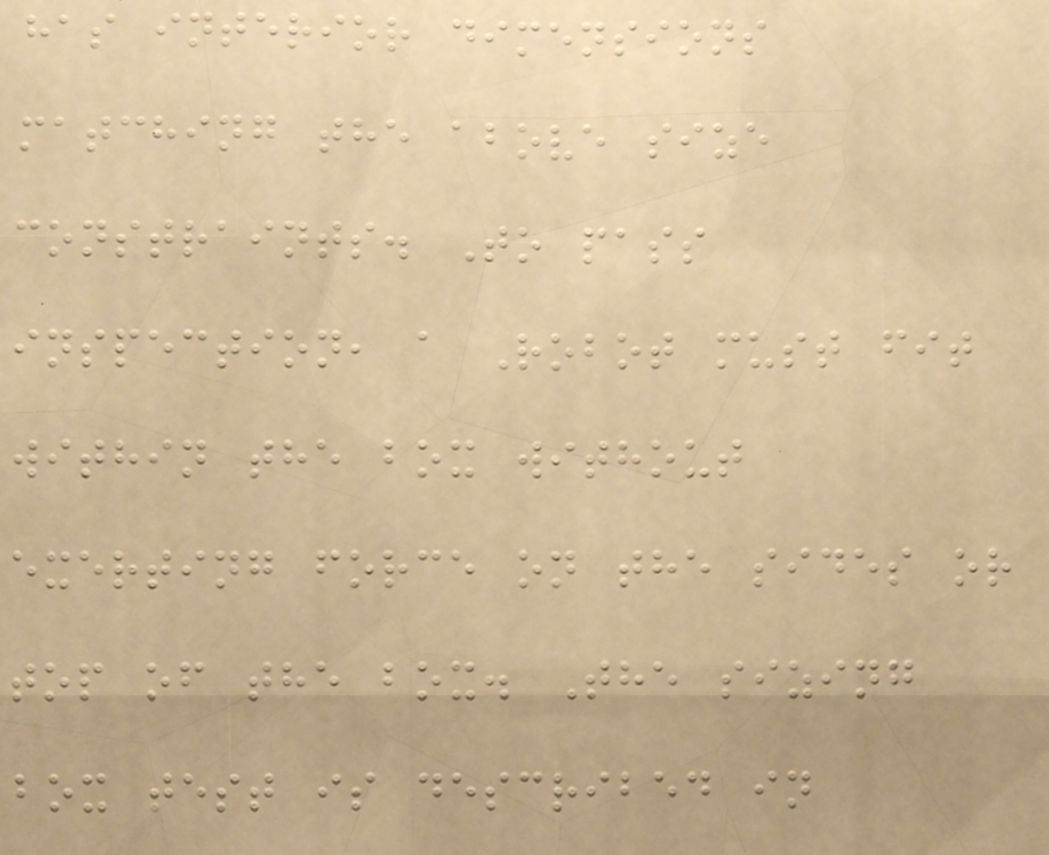has interior dimensions
matching the above size
constraints. To pass
inspection, a Robot must fit
within the box without
exerting force on the sides or
top of the box. The sizing
box test is described in
